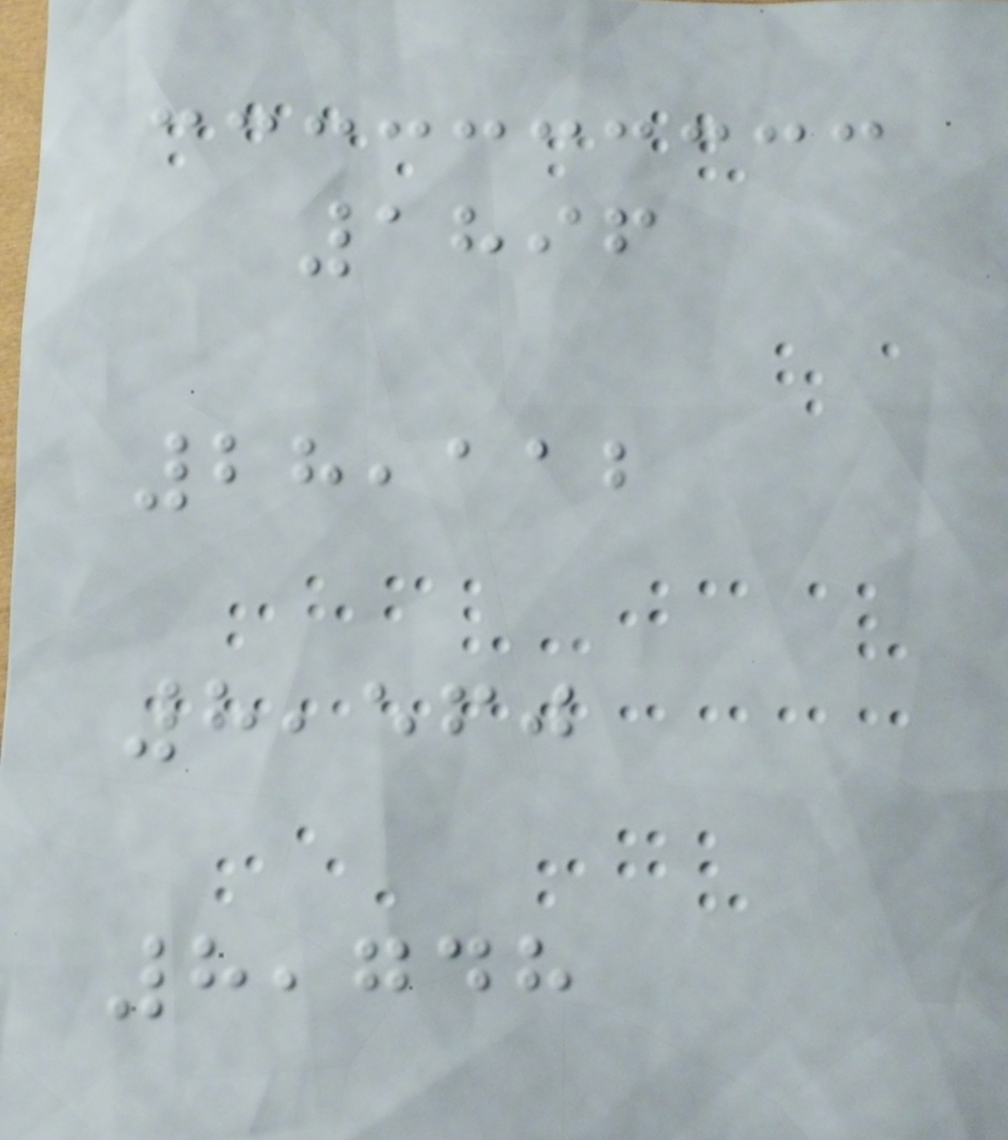1896
28,112
8,560
8,748
